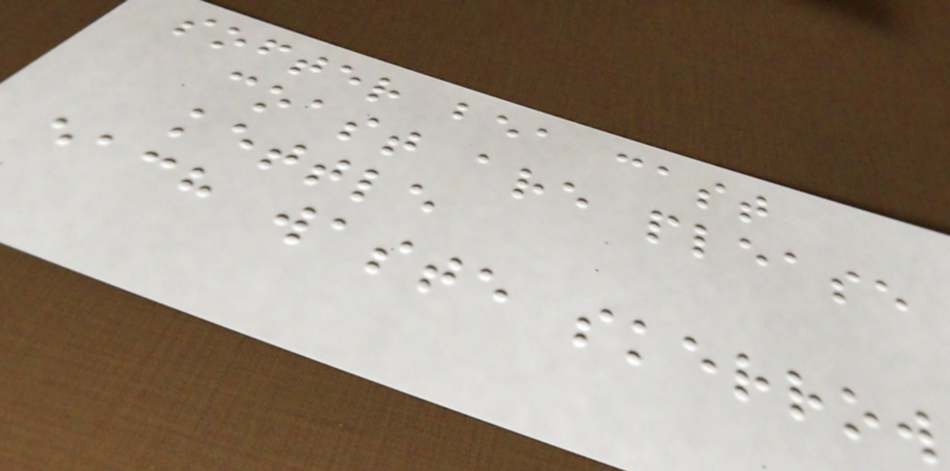softer bea cast
coast are please
kettle
each waste skerrow
